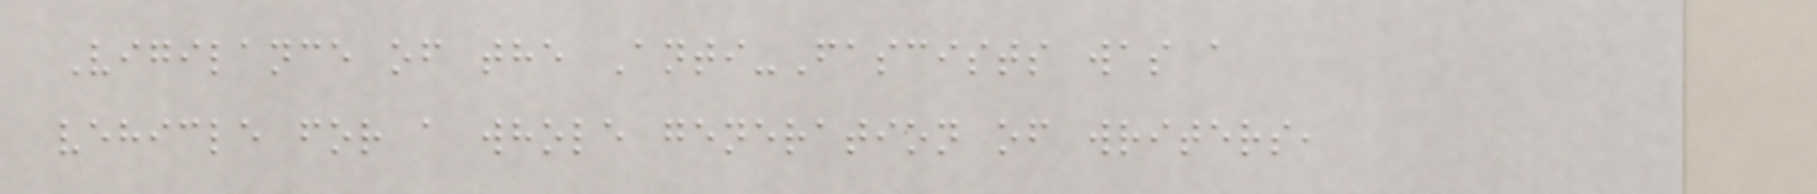Vigilance of the Anti-Fascists was a
vehicle for a whole generation of writers,
